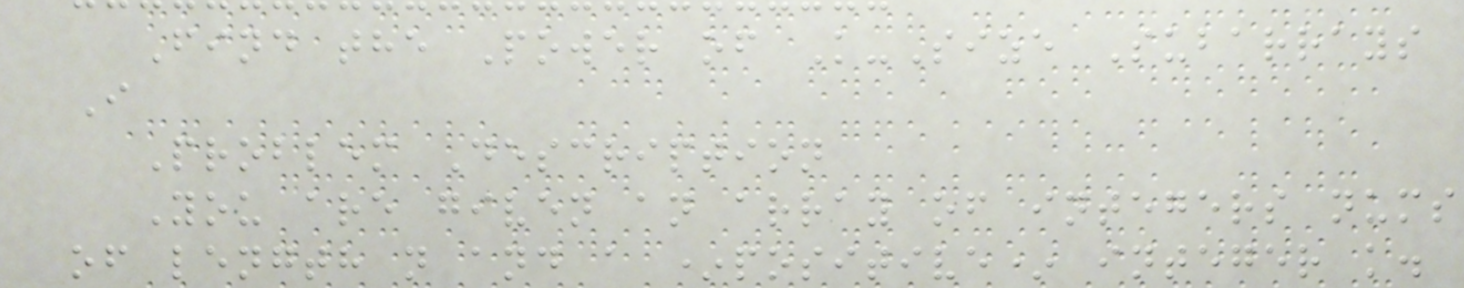Find the Power of K-Size Subarrays
I
Problem Description
You are given an array of integers nums
of length n and a *positive* integer k.
